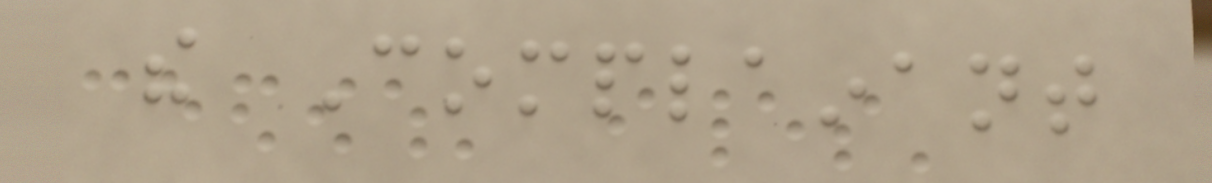the Complainant
